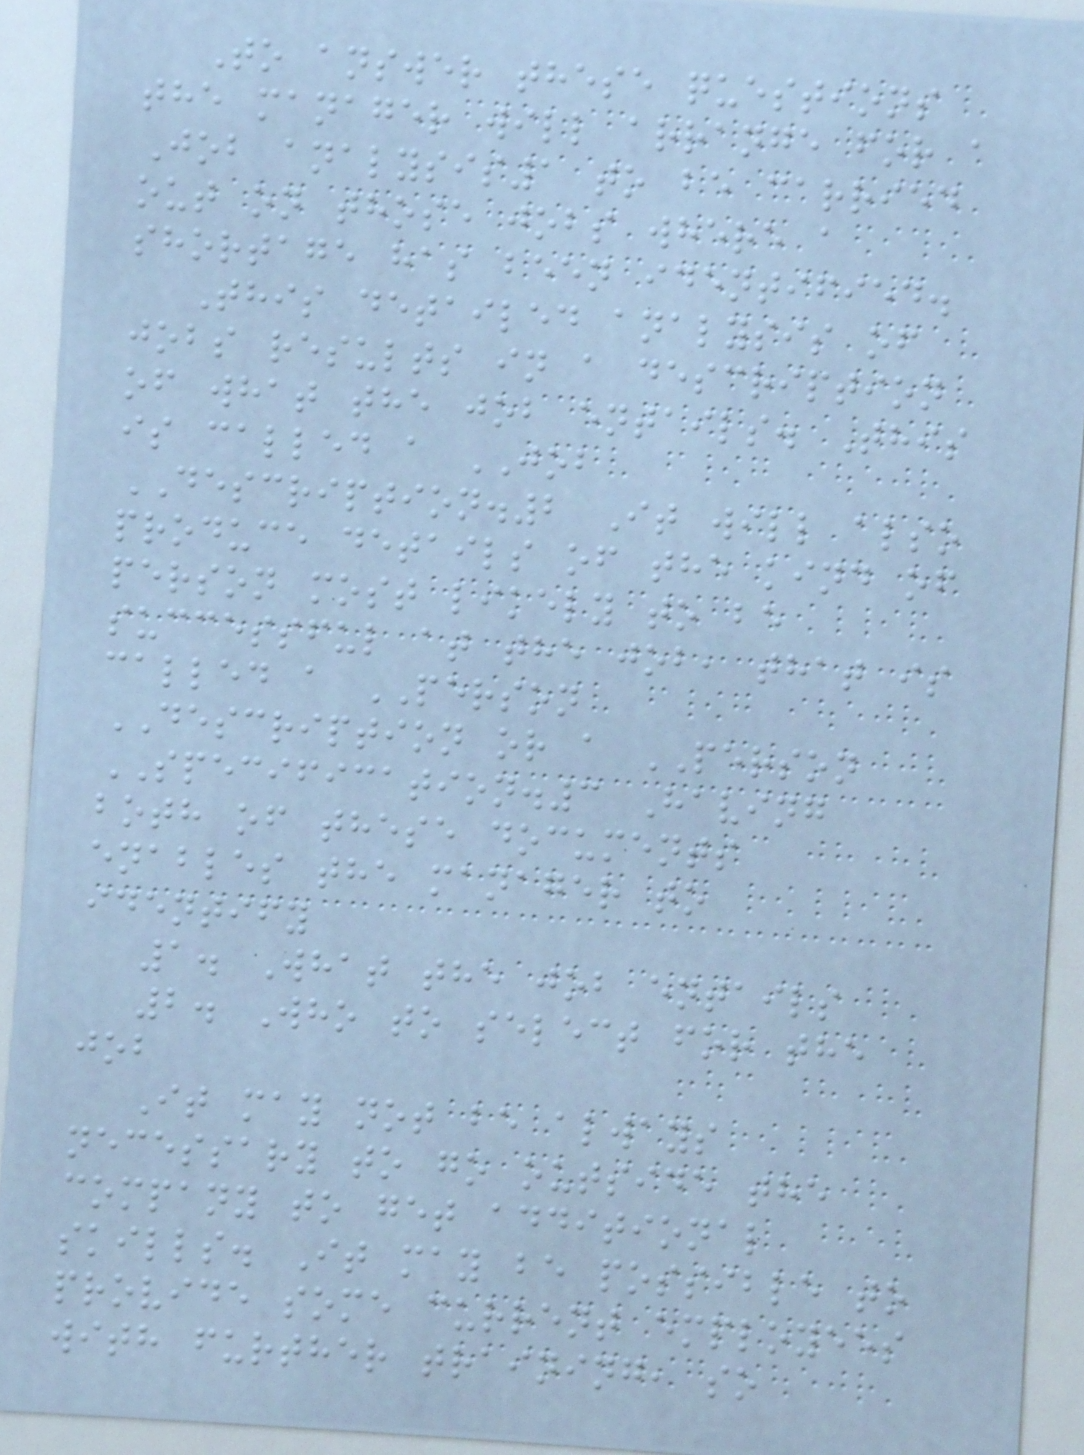To answer these questions
the manager will arrange for a
Job analysis1 to be carried
out on those jobs where a
shortage has been identified.
This detailed analysis of
jobs results in a description
of what the job entails. This
is called a JOB
DESCRIPTION.2 It will also
produce details of the kind of
person most likely to be
successful at the job, that is
called a PERSON
DESCRIPTION or a PERSON
SPECIFICATION.3 Having
both of these documents
enables the manager to
identify
1. What the job entails
2. Who to select for the
job
It may not be always
necessary to go outside the
company to get additional
skills. It may be possible to
provide some current employees
with further training, so
